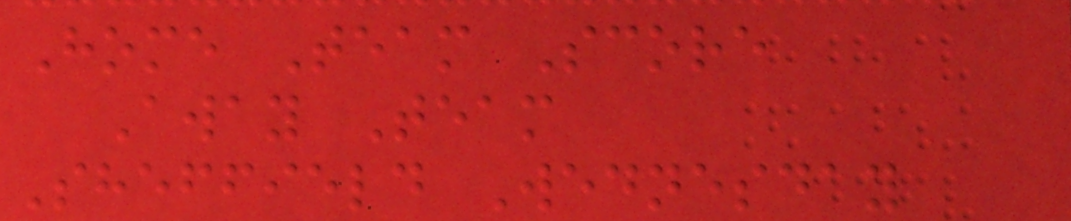Home Team Score
Away Team
Sheffield Wednesday
